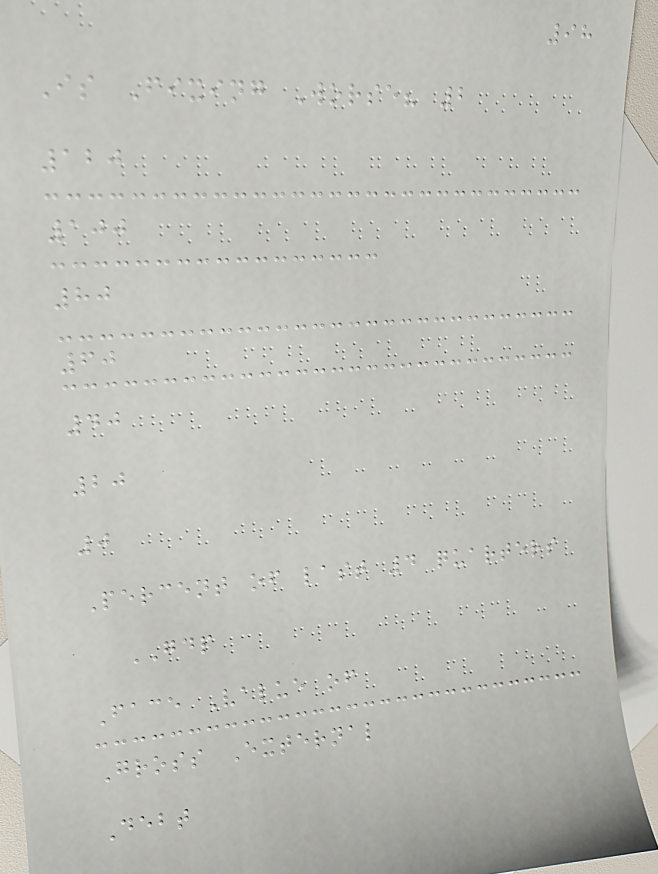98
Is Fixing Worse? 2
120
100
80
60
40
20
0
Percent of last 4 quarters
GDP
Face Value of
Gross External
Debt
